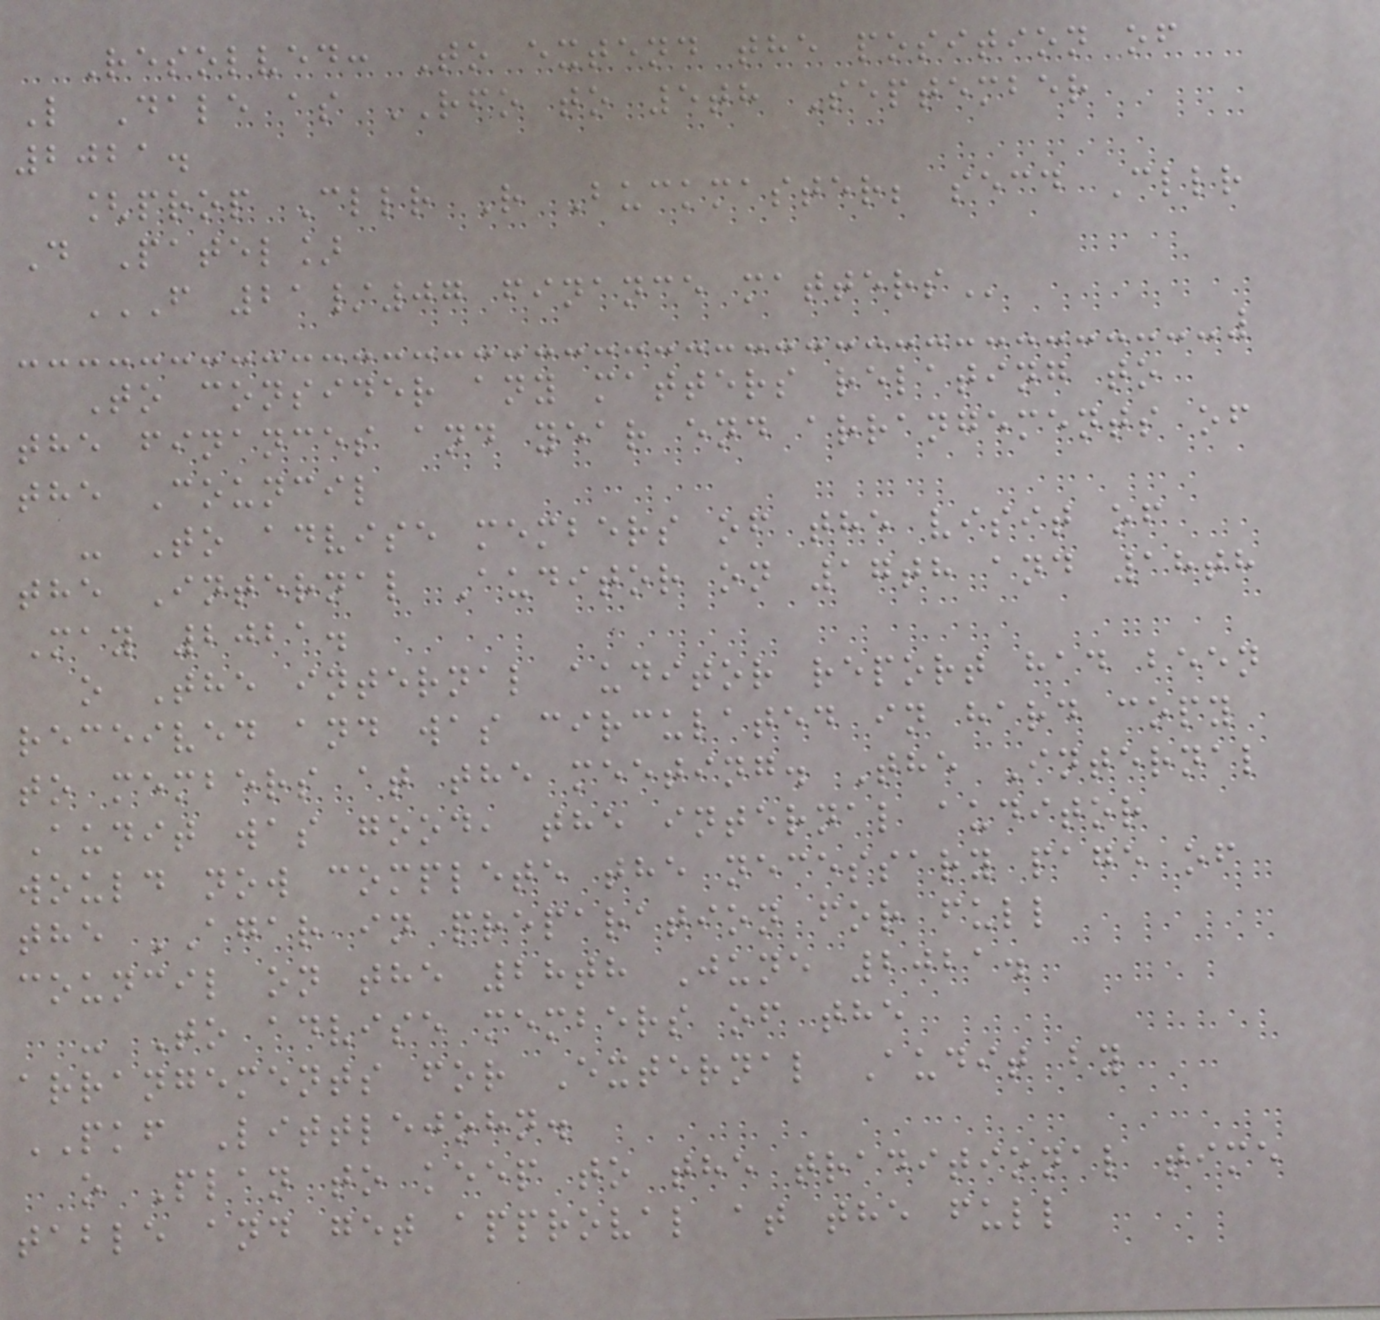Resolved: To extend the position of
L Dale as RFO to 5th September
2021.
[prop Cllr R Buckmaster; secd Cllr
D Patel]
F 21/07 FINANCE MATTERS
To consider any matters relating to
the finances and year end arrangements of
the Council
- To advise members of the visit of
the Internal Auditor on 17th and 18th
May 2021.
o The internal auditor report had been
received and was circulated in hard copy
to members at the meeting. The Internal
Audit was good, the internal auditor
would now complete the necessary page of
the AGAR in preparation for full
council on the 28th June 2021.
- To advise members of the
arrangements for External Audit by
PKF Littlejohn.
o Plan to keep to the traditional time
table and get approval at the full
